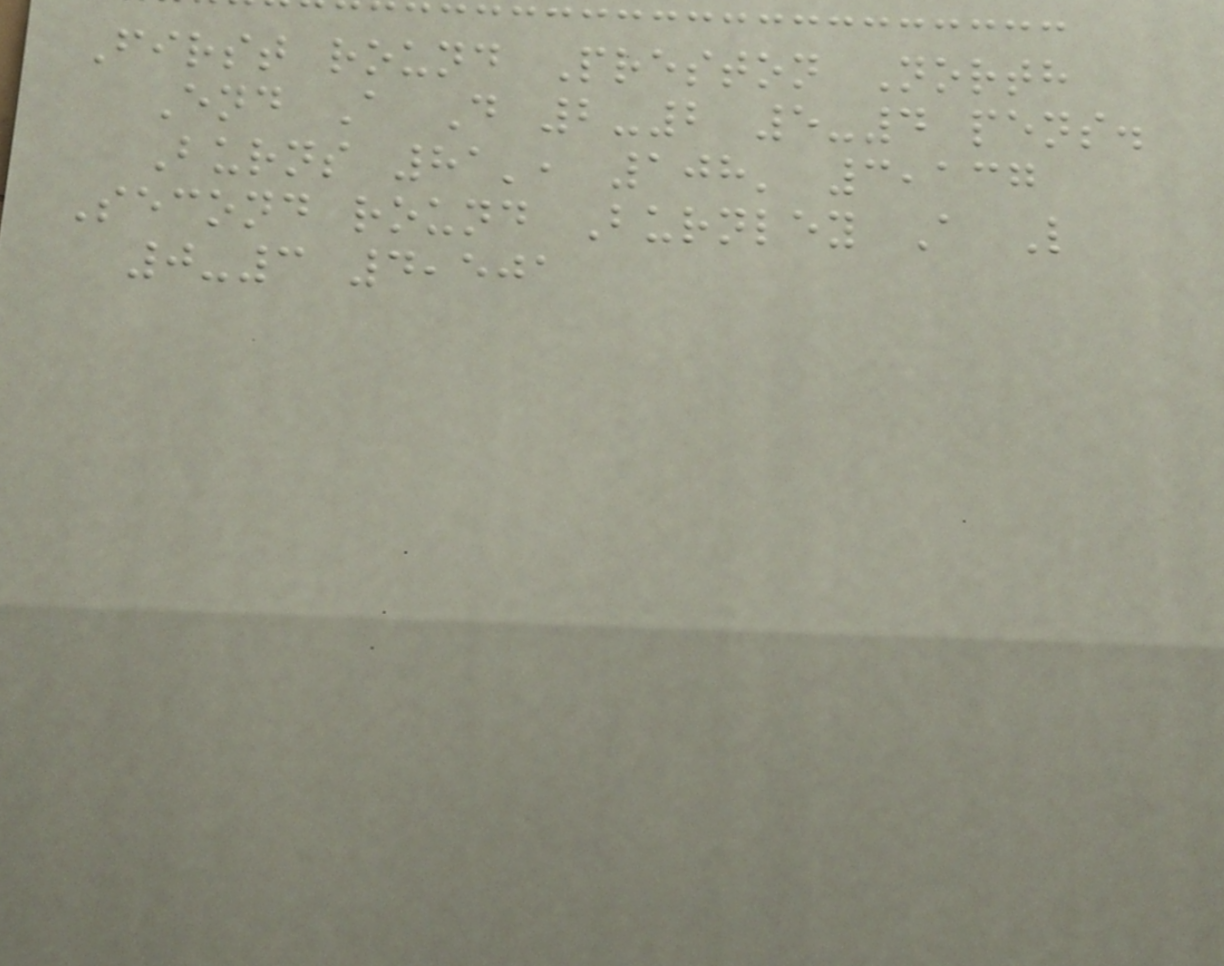First round Preston North
End A D 2-2 5-4 pens.
Burns 81', 108' 3,137
Second round Burnley A L
0-3 4,501
